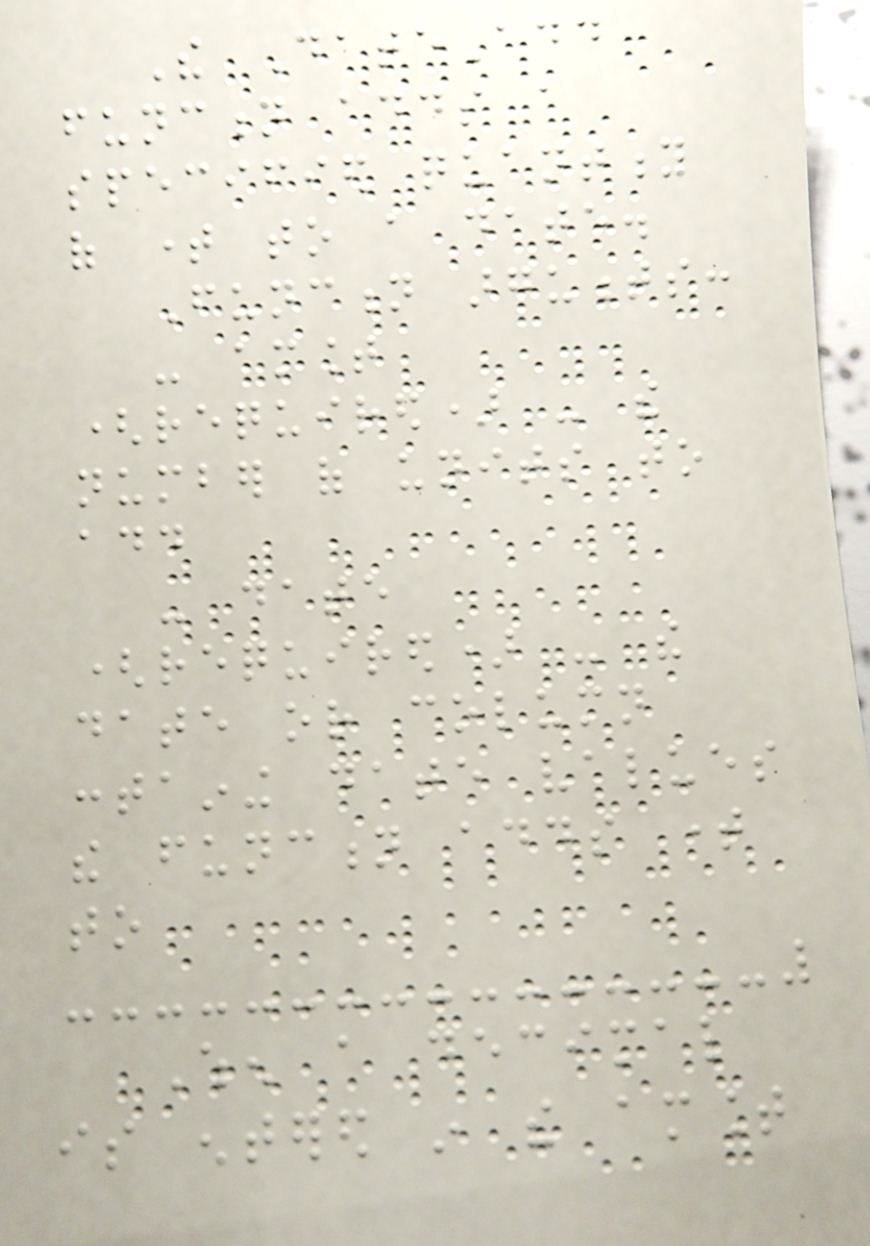The DateAdd
function adds a
specified quantity
of time to a date.
Function arguments:
- amount
(required) - the
number of units to
add
- date
(required) - the
date or column
containing date values
the function adds time
to
When a decimal
is entered in the amount
